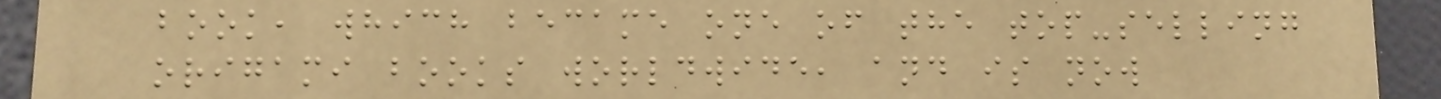book, which became one of the top-selling
origami books worldwide, and is now
